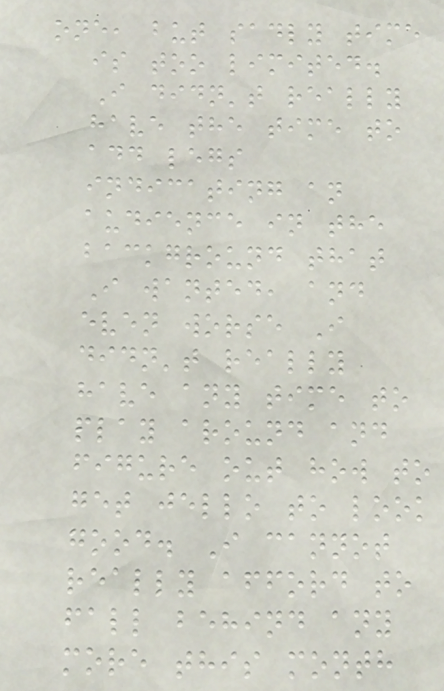one, but sadly time
is too limited.
I didn't really
have the time to
add legs
indicating an
audience in the
background that
I wanted, and
even worse I
didn't really
have any time to
play around and
figure out how to
get jello to look
good. I cannot
really afford to
fall behind any
more this month
